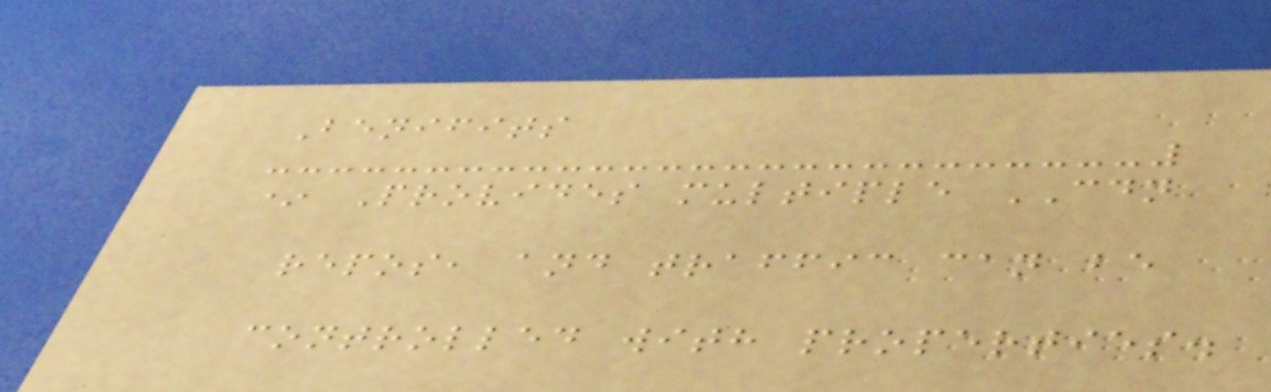Benifits
* Provides multiple CDN
repos, and traffic can be
controlled with properties.
